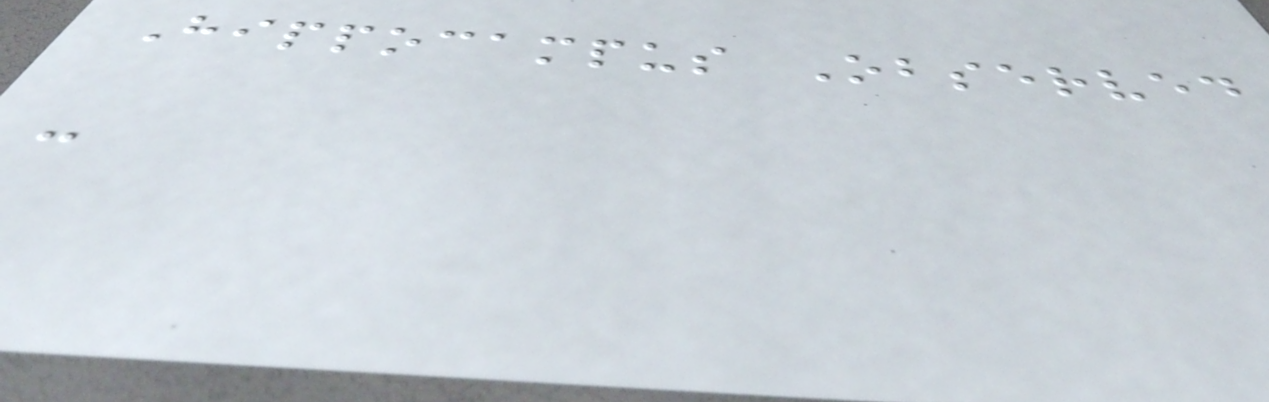Hippocampus Observed
-
